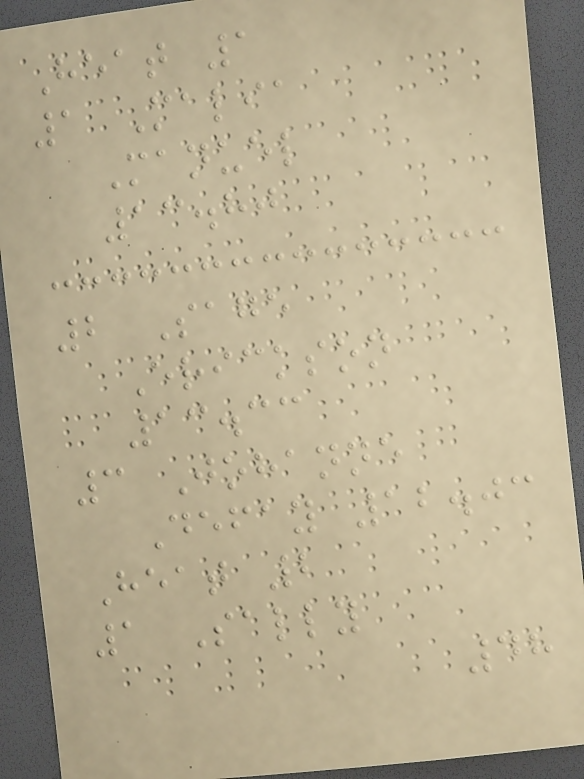Heat 1
1 Malia
Manuel
13.80
2 Sage
Erickson
13.33
3 Johanne
Defay 12.03
Heat 2
1 Sally
48
